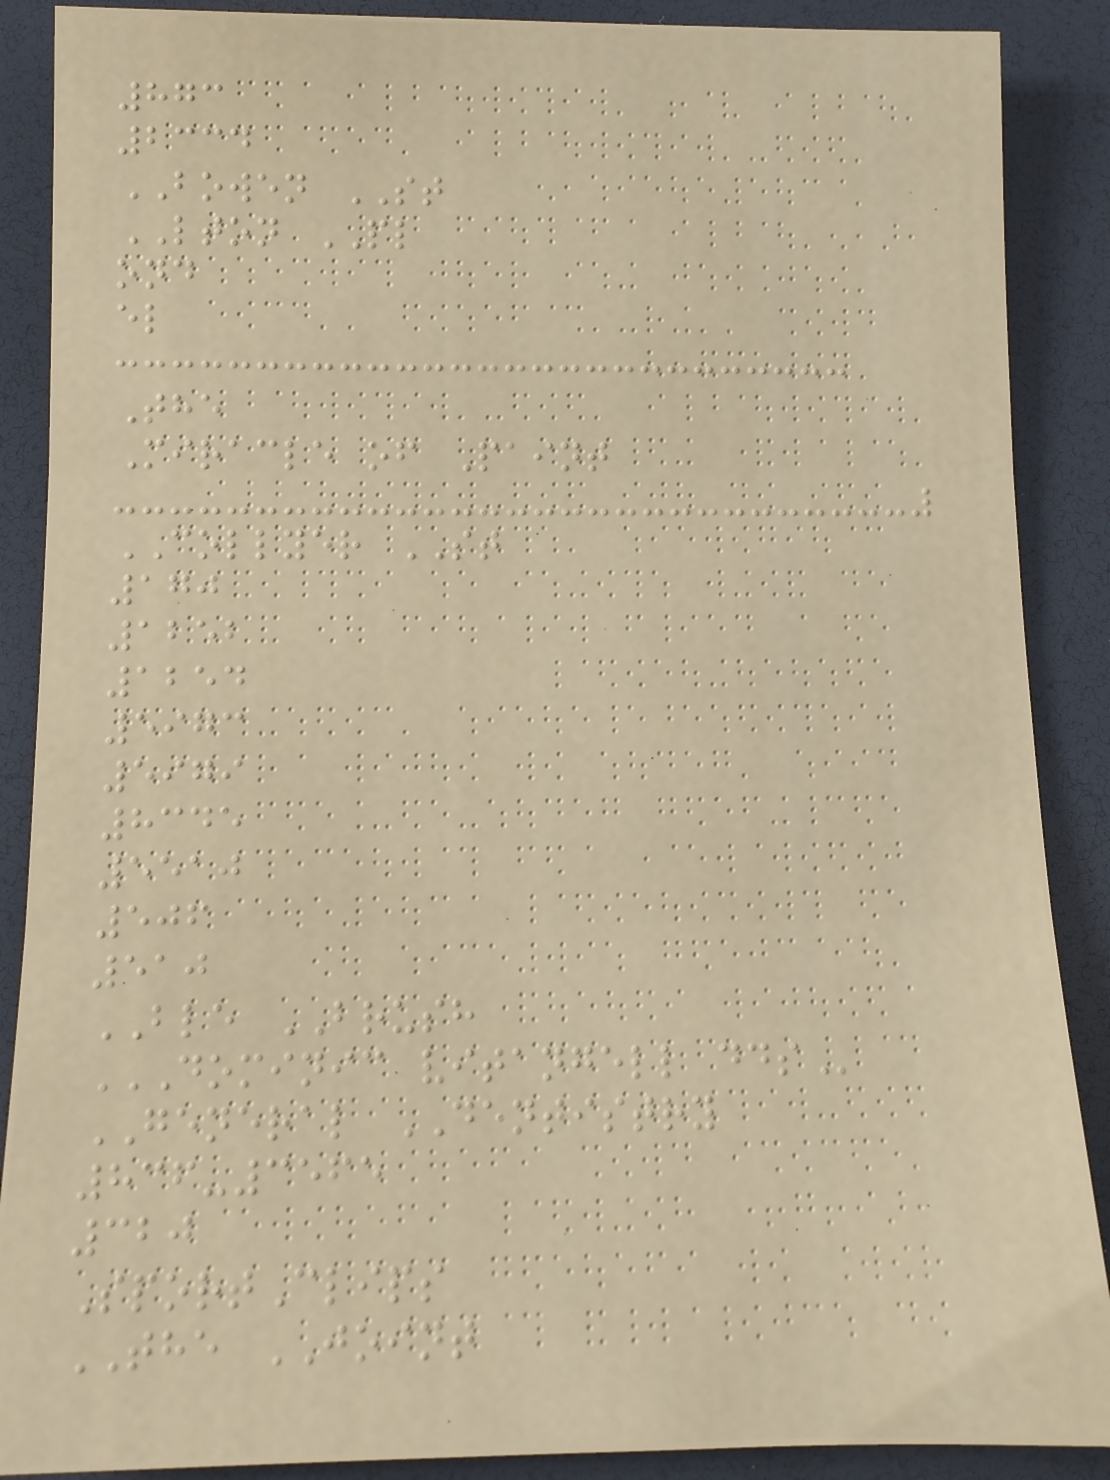873
2334
BOWEN ST
LTON PL
ond
el
The
Miracle of Paint
COLLYER ST
170
1252
1254
5973
5979
8345
5510
506
510
BLE BRUSH
DOMINIC VITANGELL DDS
GENERAL DENTISTRY
836-3565
320
SportClips
THE JOINT
